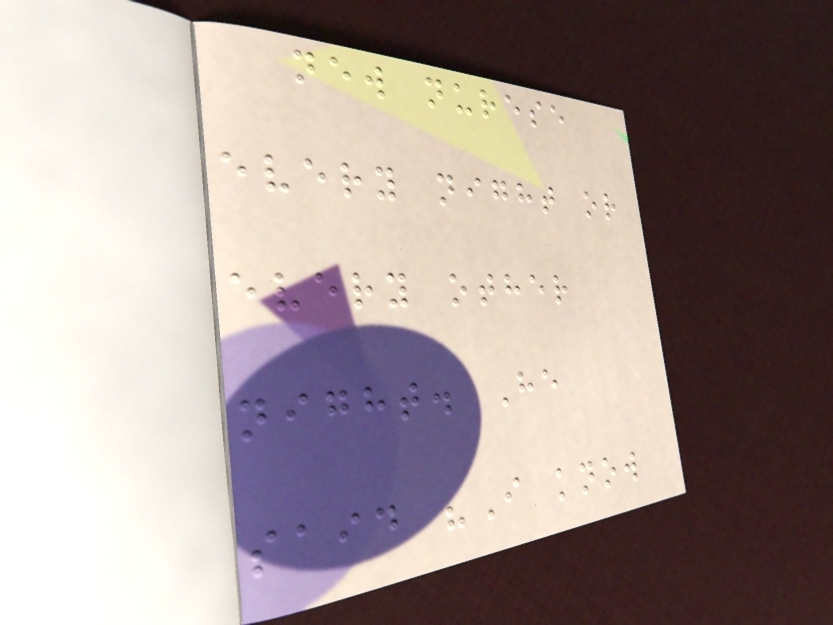new nurese
every night or
every other
night. He
said "I know
